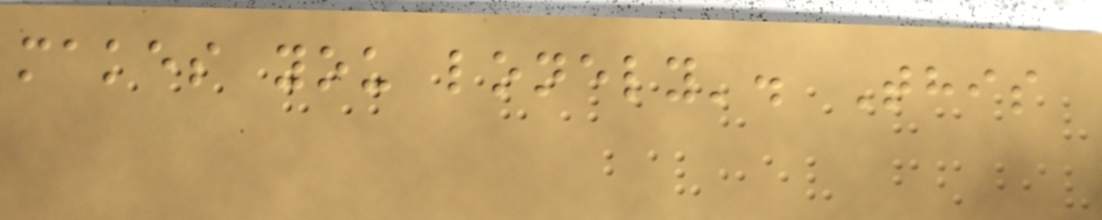makes you lonely'. This
